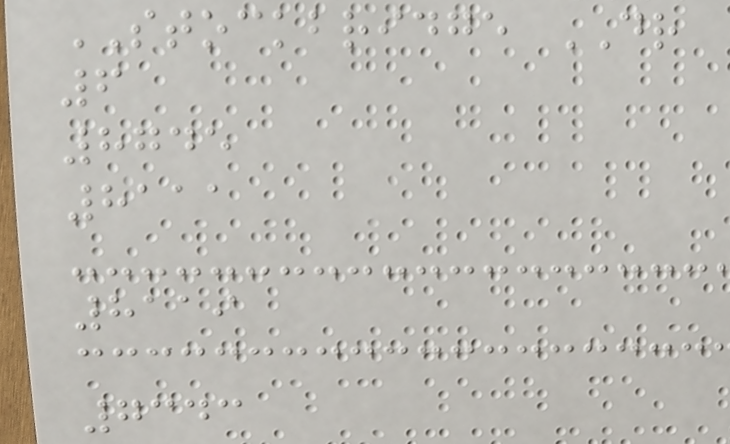STOCKBRIDGE DR
6
8745
8111
8119
7343
